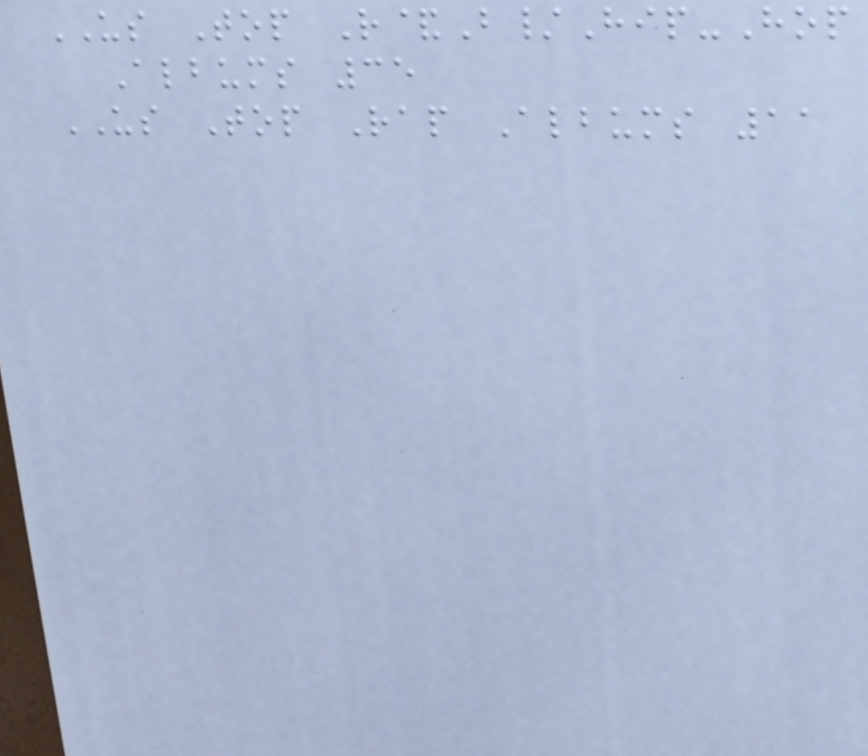US Top R&B/Hip-Hop
Albums 35
US Top Rap Albums 11
